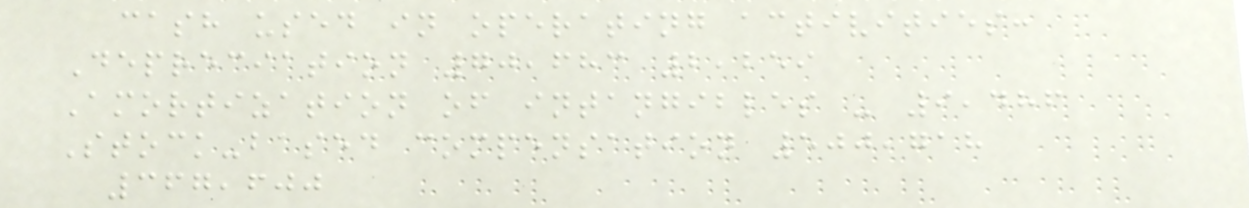cash used in operating activities:
Depreciation 70,683 2,259
Amortization of intangibles - 9,486
Stock-based compensation 500,718
367,600
